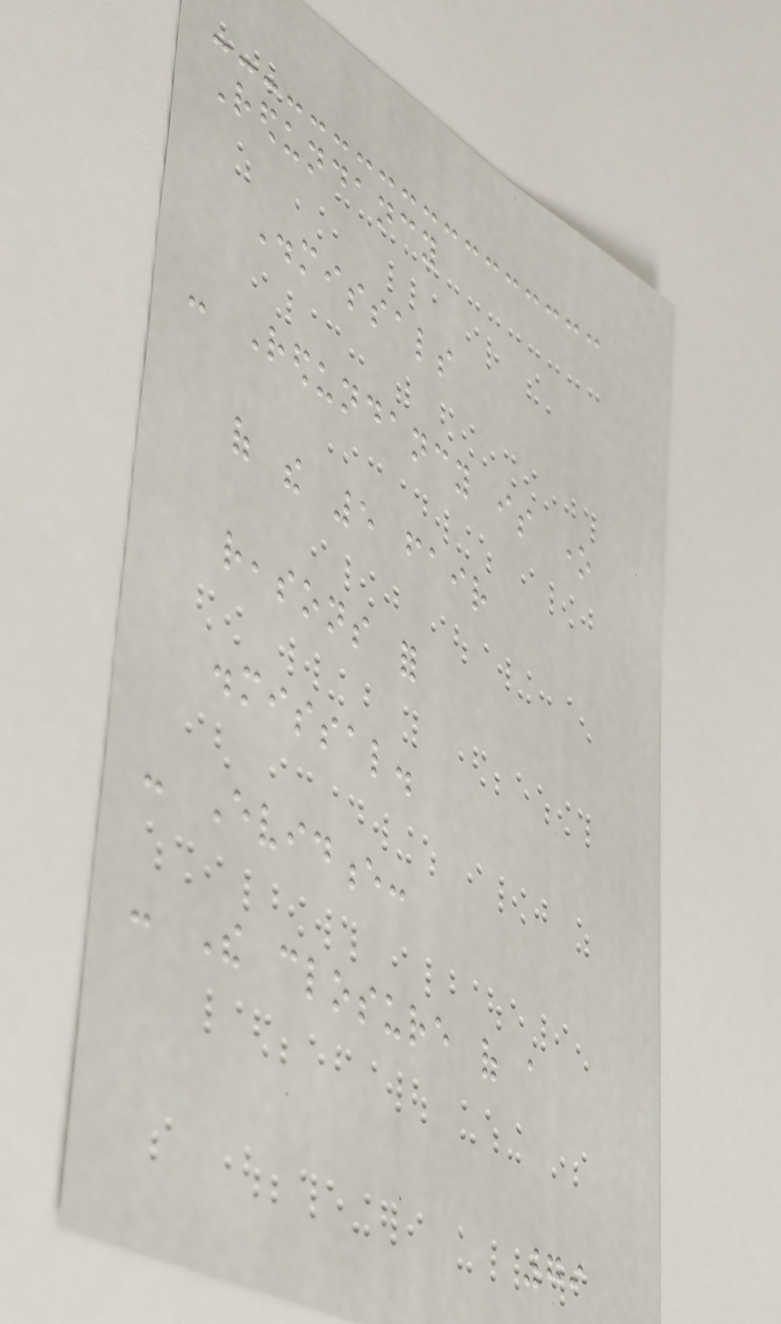Redundancy
Dismissals
- Redundancy is one
of the 5 fair
reasons for
dismissal.
- Evidence:
- The closure of a
79
